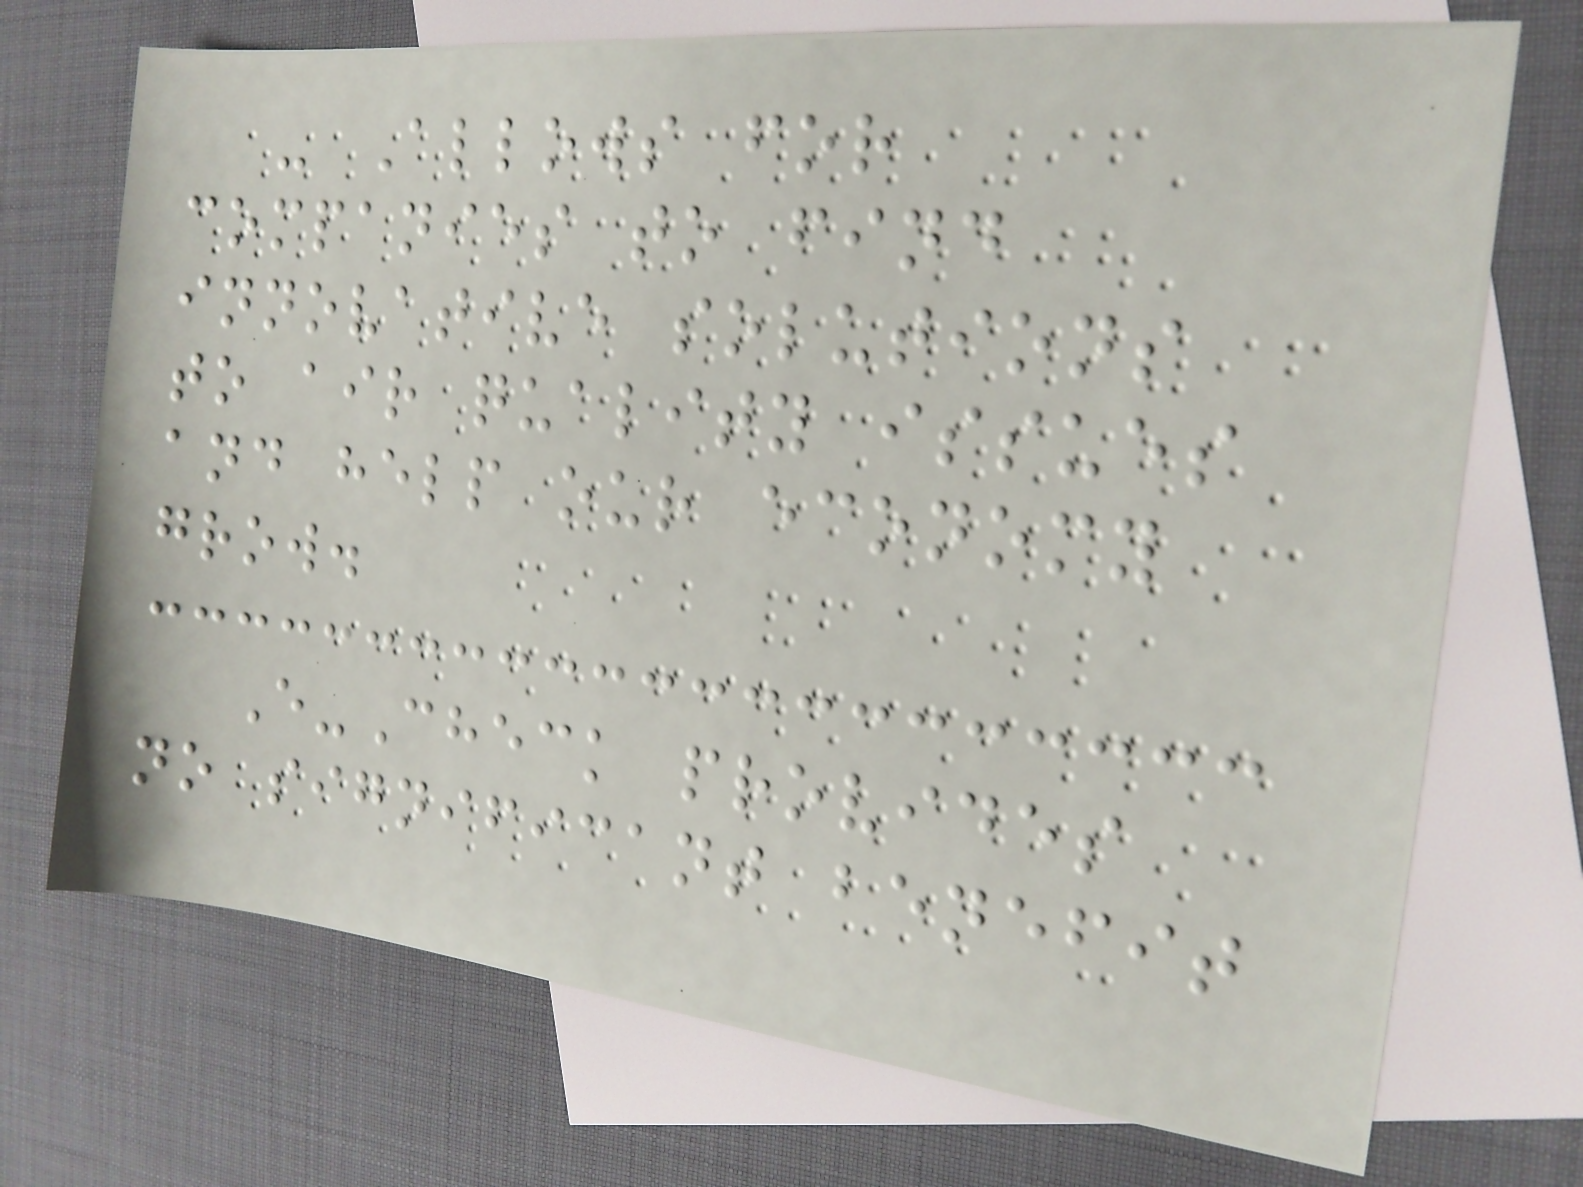- Allows for
companies to find
innovative solutions
to air quality issues
and help our economy
grow.
E-Check provides
no significant benefit
